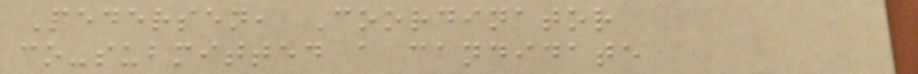Pedersen, Coordinator
co-submitted a candidate
